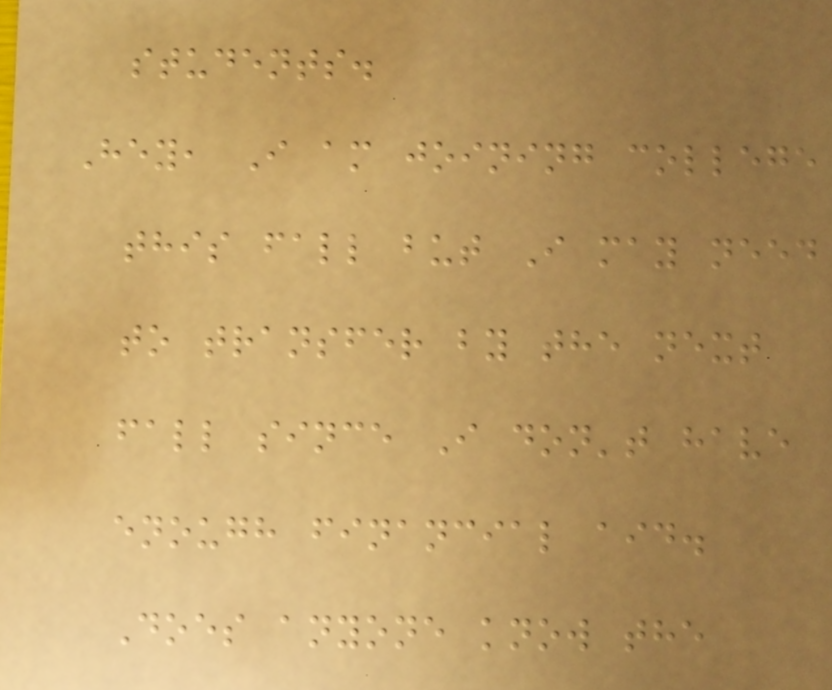students.
Hey, I am joining college
this fall but I may need
to transfer by the next
fall since I don't have
enough financial aid.
Does anyone know the
